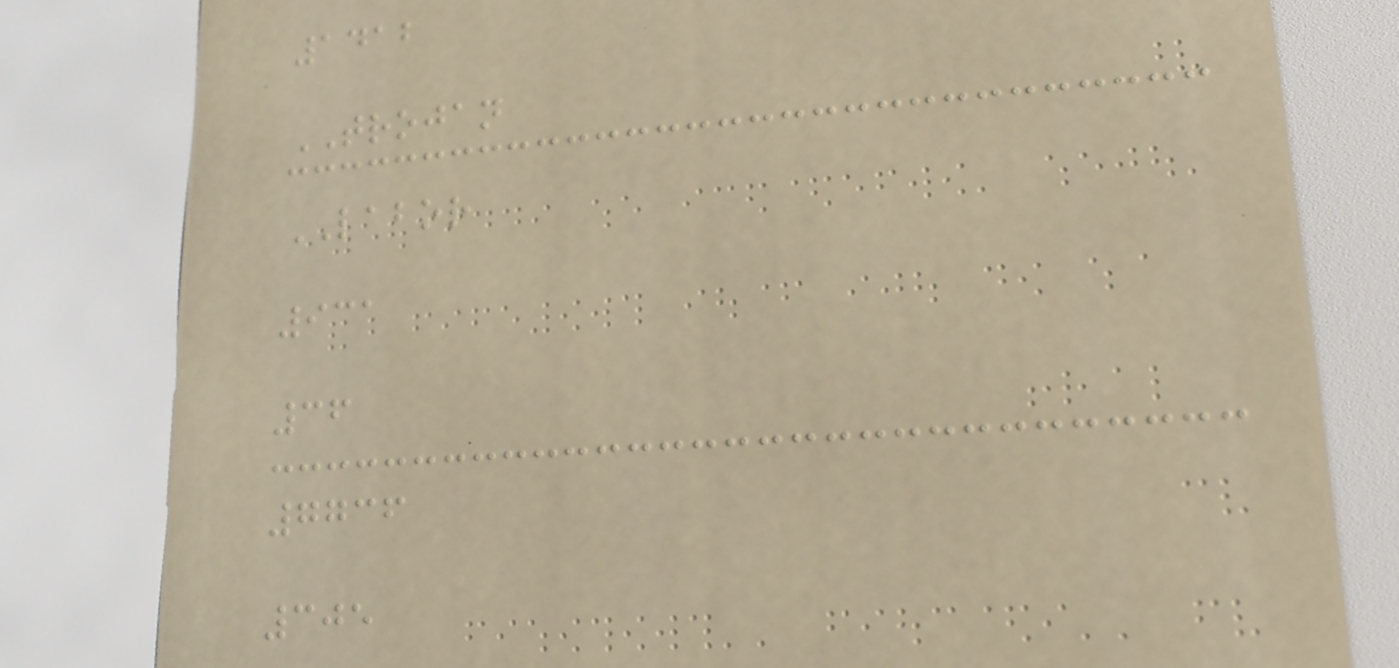1412
TROJAN
LABOR
931
36
7736
305
